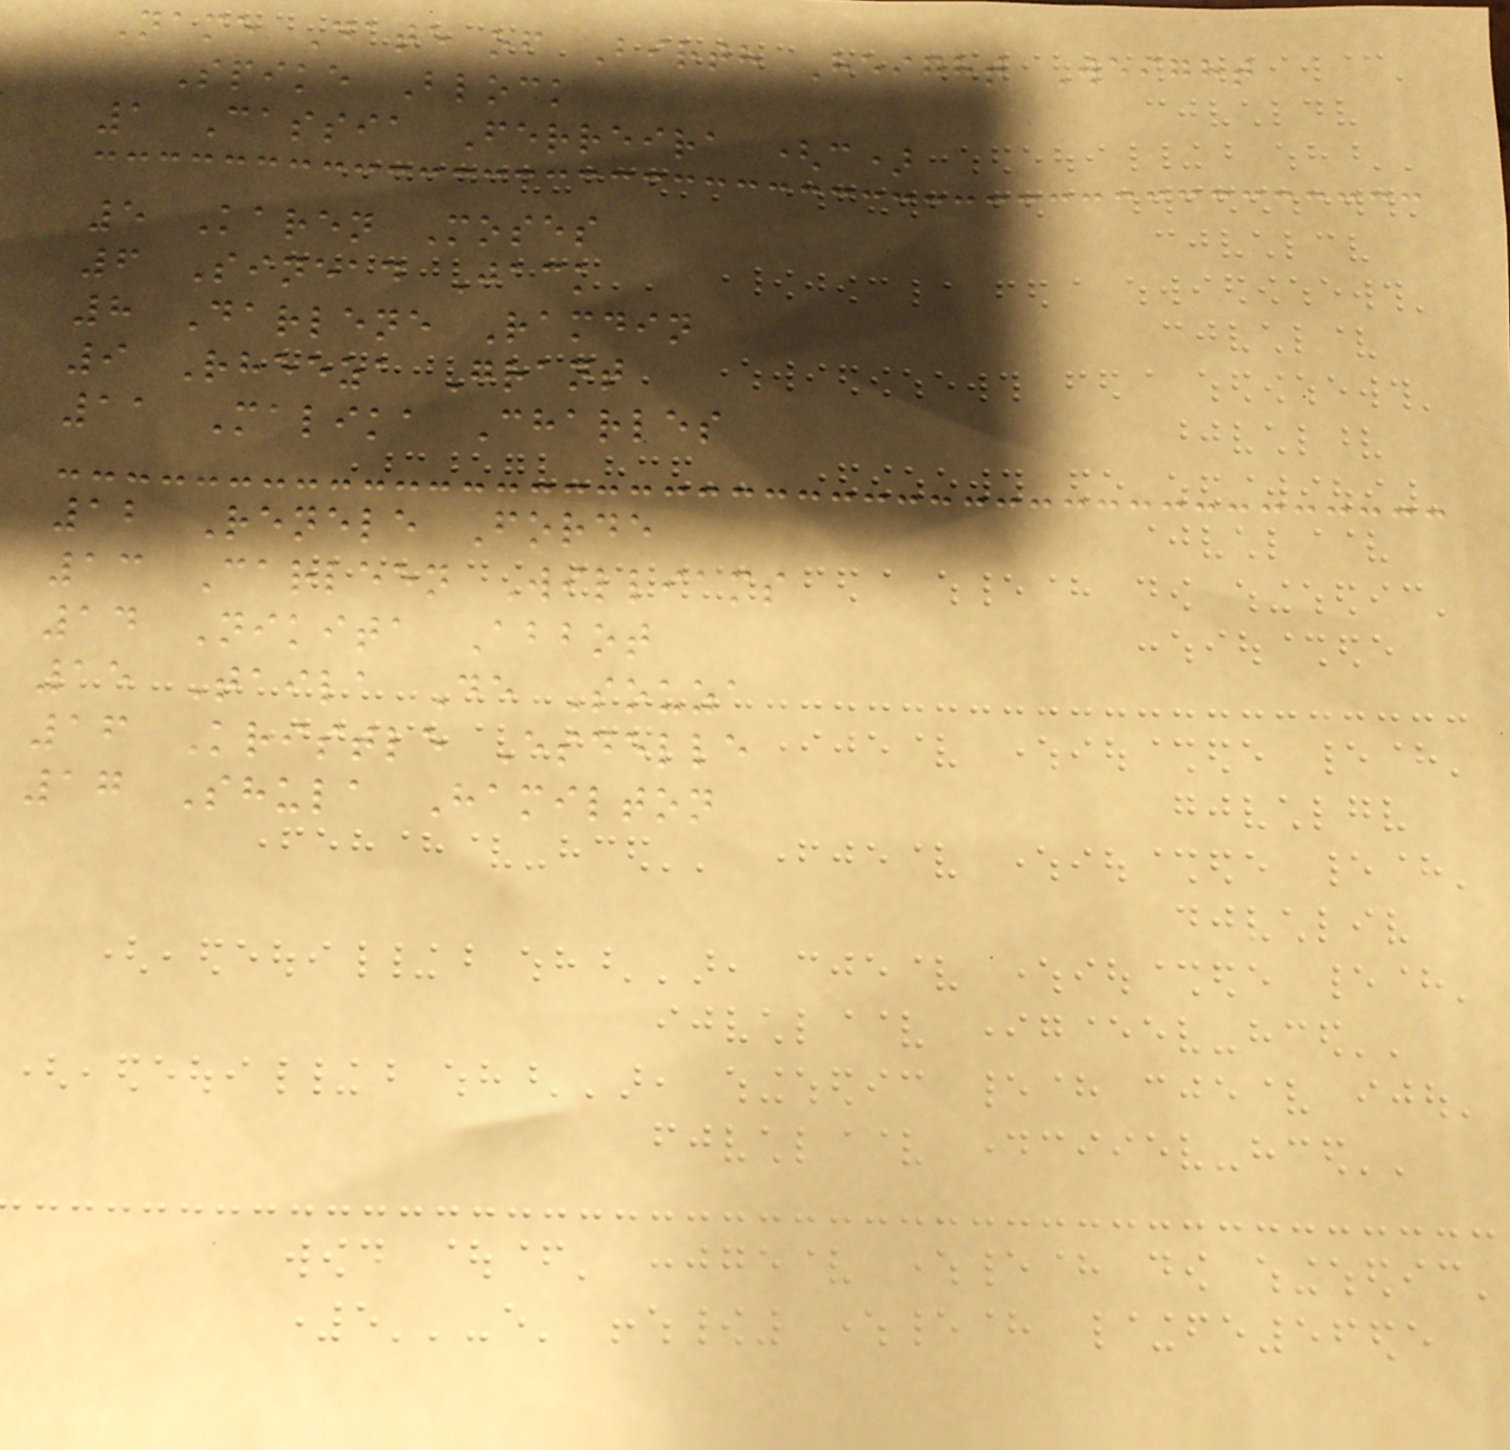Name Date of Birth Height Weight
Spike Block
1 Cassia Ferreira (c)
5 Karen Moses
6 Sinead Jack
8 Darlene Ramdin
9 Rheeza Grant
11 Malika Charles
12 Renele Forde
13 Carleen Williams
14 Nikita Abbot
15 Taila De Souza
16 Kristle Esdelle
17 Shula Hamilton
